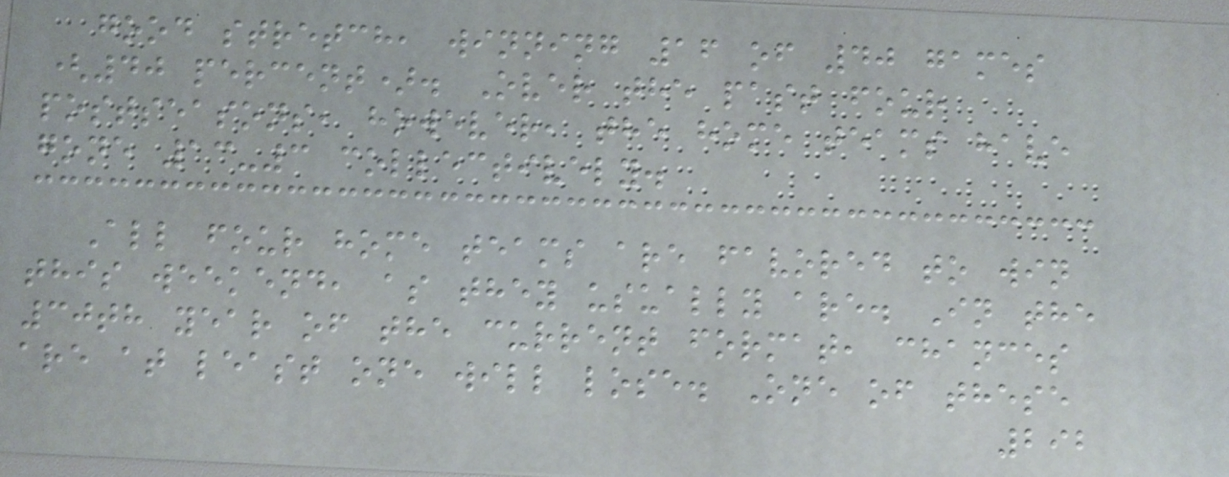good stretch, winning 16 of 40 games
(40 percent). Over the past four
postseasons, however, the home teams have
gone 13-3 collectively.
All four home teams are favored to win
this weekend, as they usually are. In the
30th year of the current format, chances
are at least one will lose. One of these
292
